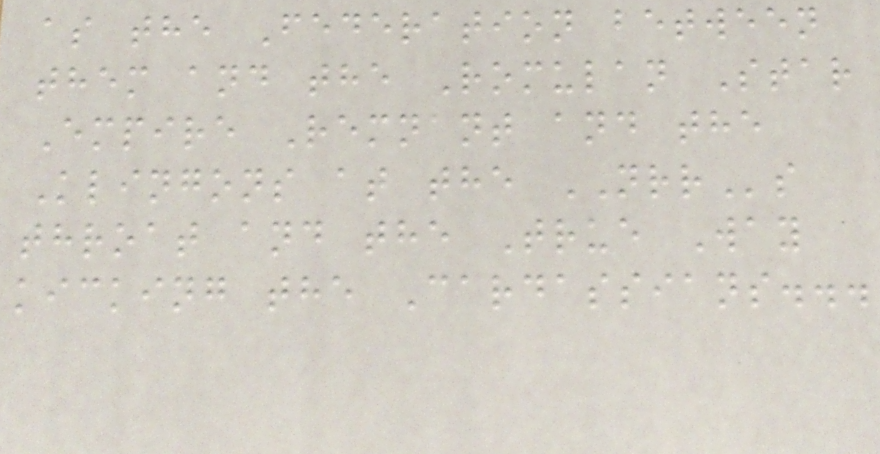as the Federation between
them and the Romulan Star
Empire Remnant and the
Klingons at the NRRs
throat and the True Way
kicking the Cardassians...
